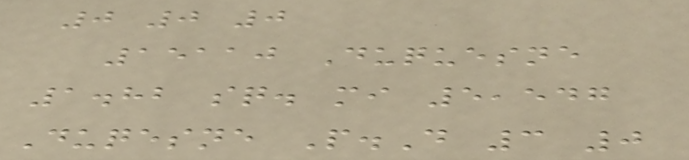0 0 0
15110 Duquesne
1.82 sq. mi 5,547
Duqesne P.D 3 0
